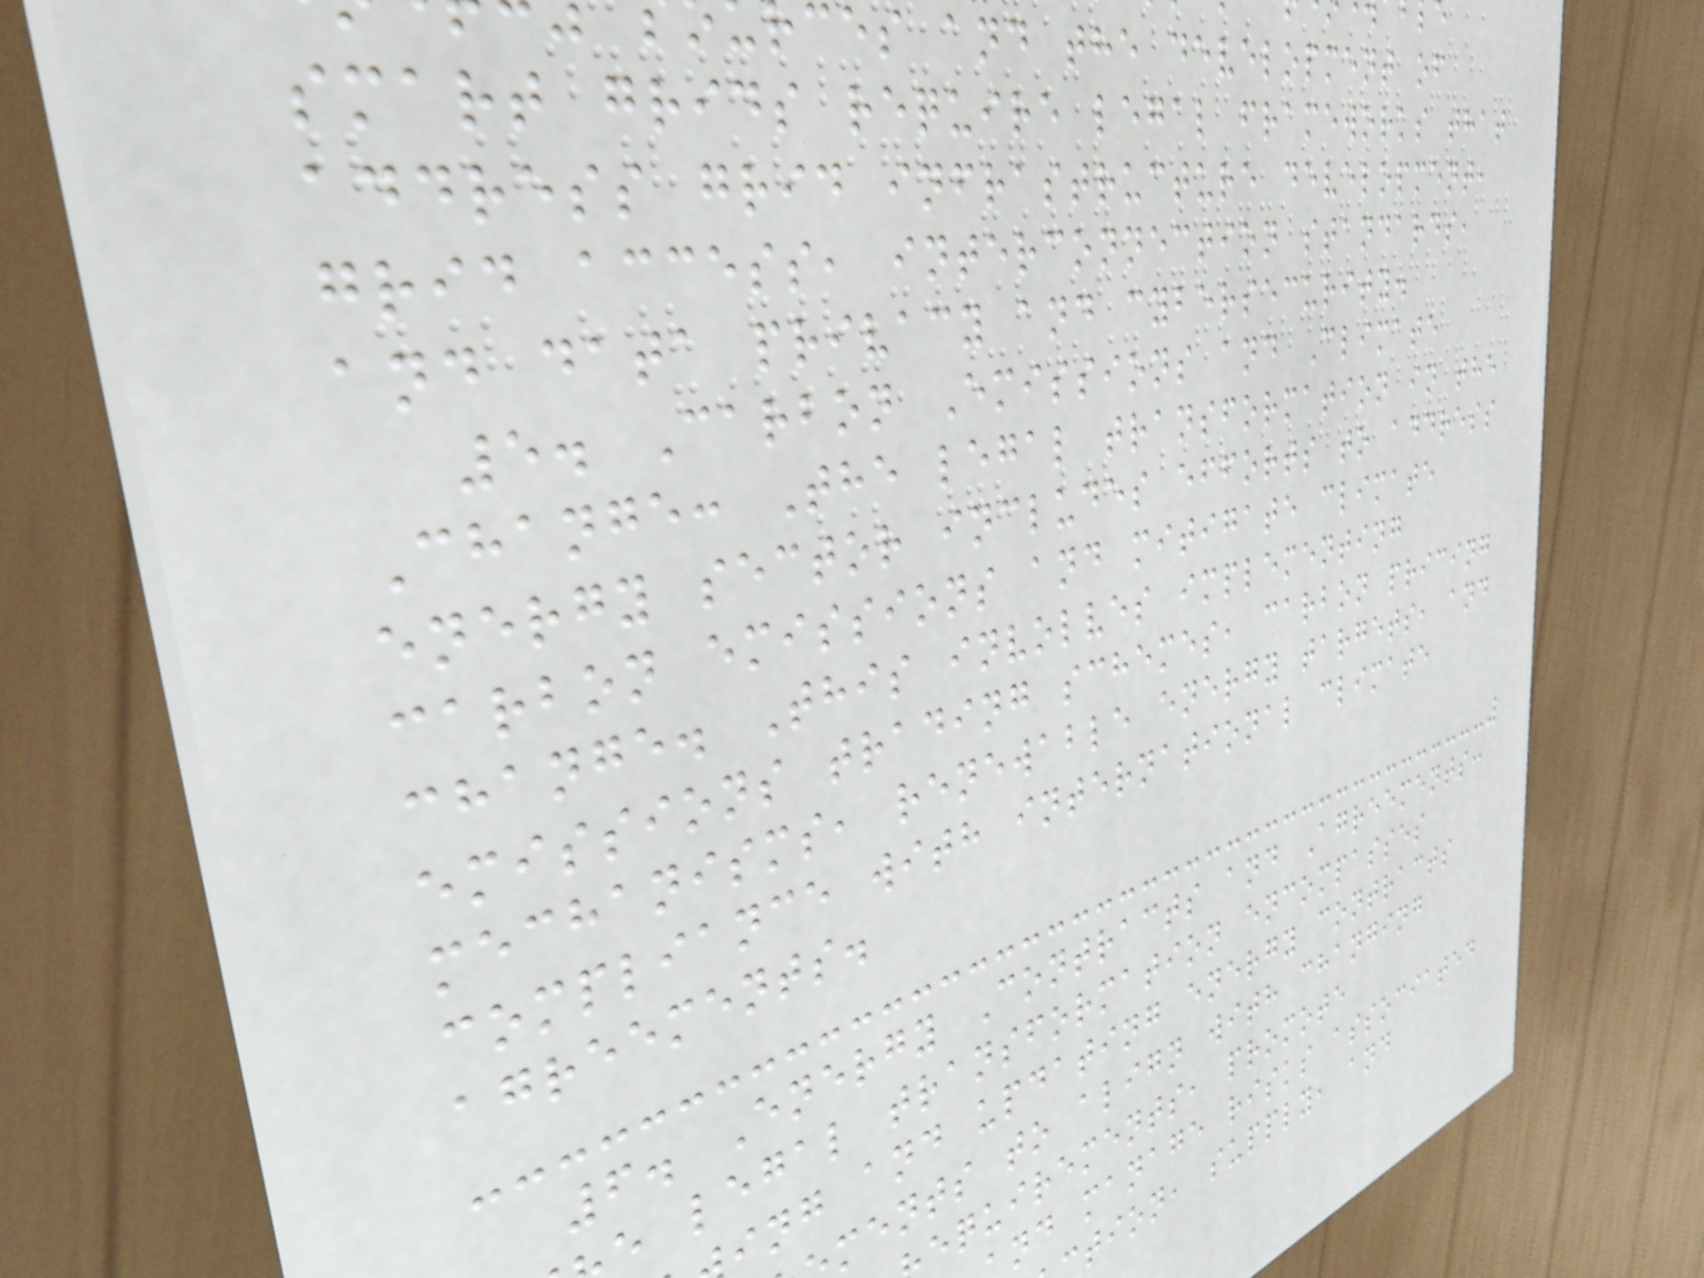ces and the development of
smart grids require legal frameworks that
address grid infrastructure development,
grid access, interconnection standards,
and data privacy and cybersecurity.
5. Carbon Emissions and Climate
Change: The legal transformation in the
energy sector includes efforts to address
carbon emissions and mitigate climate
change. This involves implementing
emissions trading schemes, carbon pricing
mechanisms, renewable energy targets, and
compliance with international climate
agreements.
6. Energy Contracts and Agreements:
e legal transformation encompasses
ing and updating energy contracts
ments to align with changing
equirements, promote
nd manage risks associated
tion, supply, and
